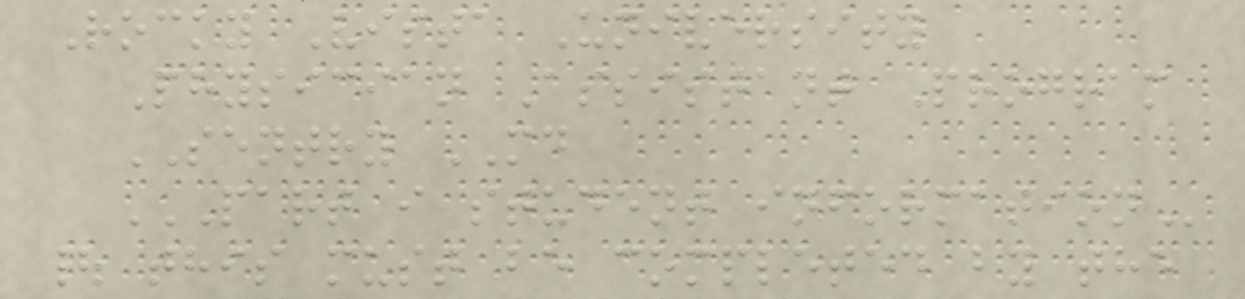Rocky Vista University
Physician Assistant Program
SENTRY MD
PART I STUDENT INFORMATION
| this must be completed by the
